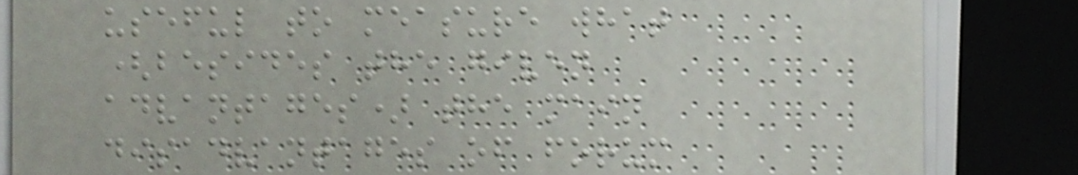useful to measure what
(besides the given
advantages) the main
disadvantages of forum
